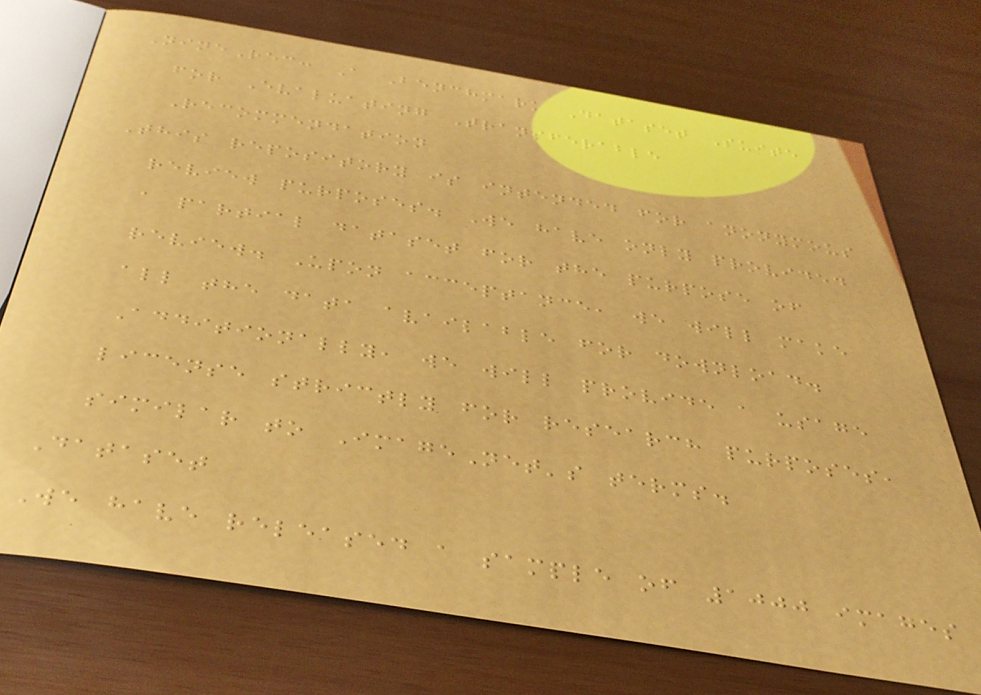NineRec: A Benchmark Dataset Suite
for Evaluating Transferable
Recommendation
This repository is intended for anonymous
review purposes. We have only provided
a partial dataset for the purpose of
review. Upon acceptance, we will make
all the data available for download.
Additionally, we will provide a usage
license strictly for research purposes,
similar to ImageNet's terms.
Dataset
We have released a sample of 1000 images
